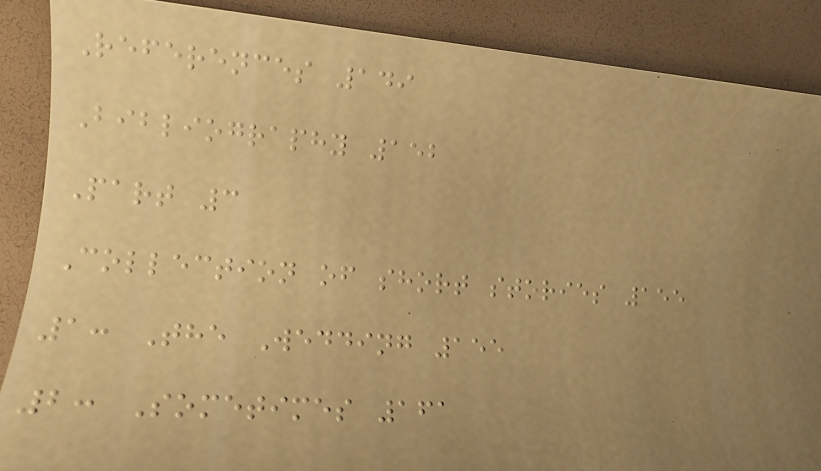References 149
Bibliography 152
Part 3
Collection of short stories 155
1: The Wedding 155
2: Sometimes 161
